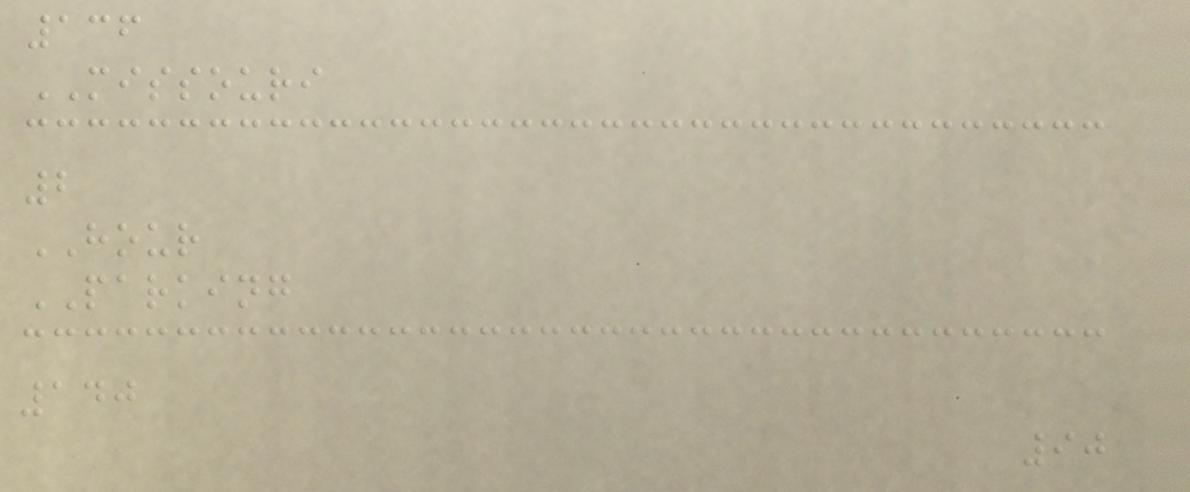136
MISSOURI
2
HOUR
PARKING
140
90
